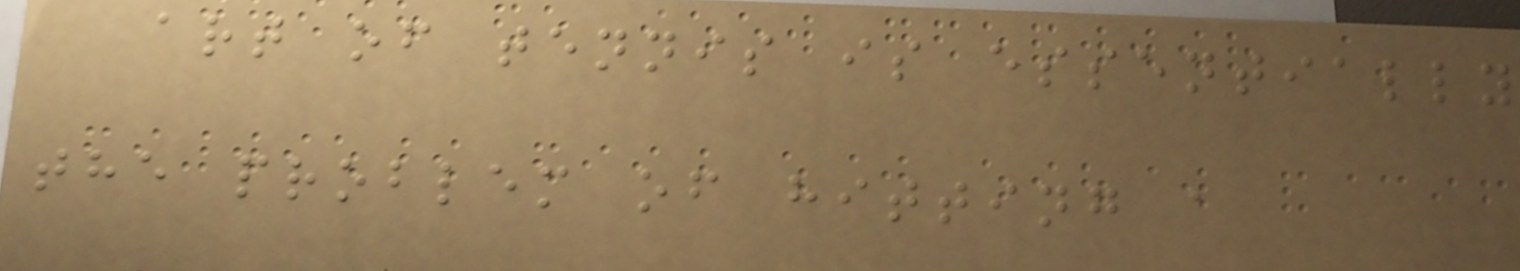art of tennis is essentially
the problem of hitting a
